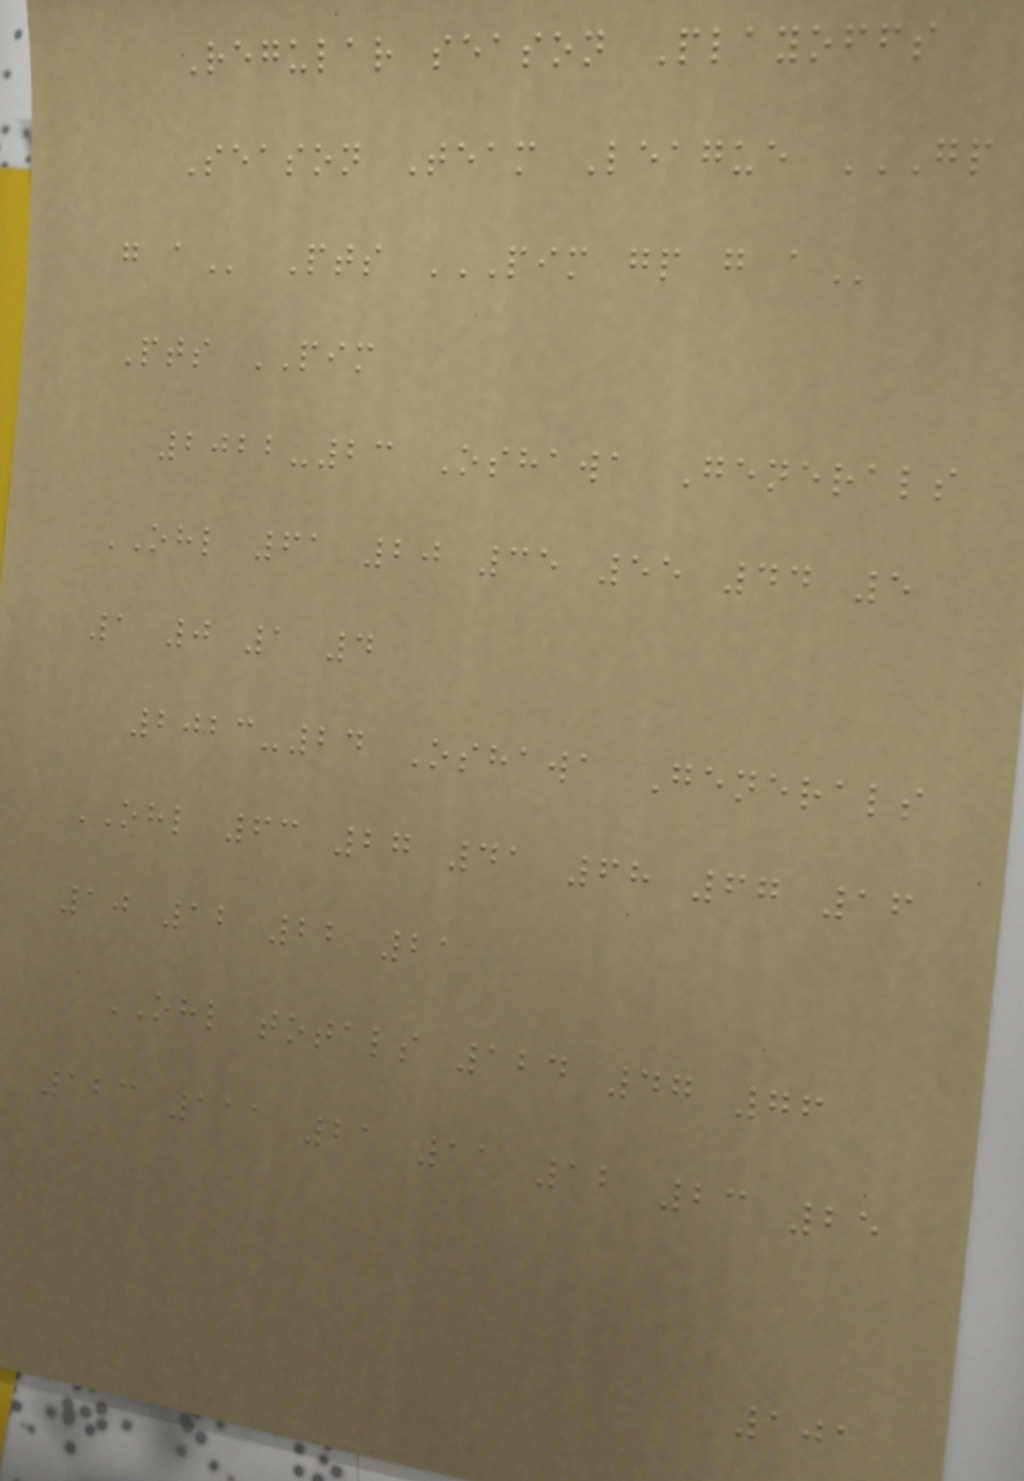Regular season Playoffs
Season Team League GP
G A Pts PIM GP G A
Pts PIM
2022-23 Oshawa Generals
OHL 61 20 35 55 44 5
1 0 1 4
2023-24 Oshawa Generals
OHL 63 27 41 68 67 16
10 12 22 21
OHL totals 124 47 76
123 111 21 11 12 23 25
101
